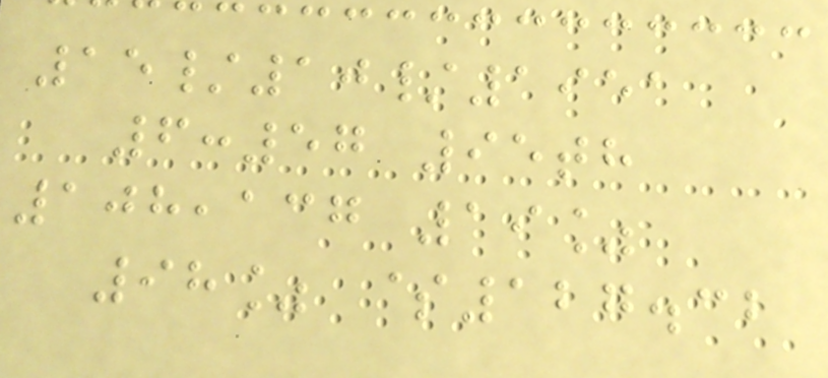15/10/1951
6:57 95th
108,137 19%
98% $127.32
